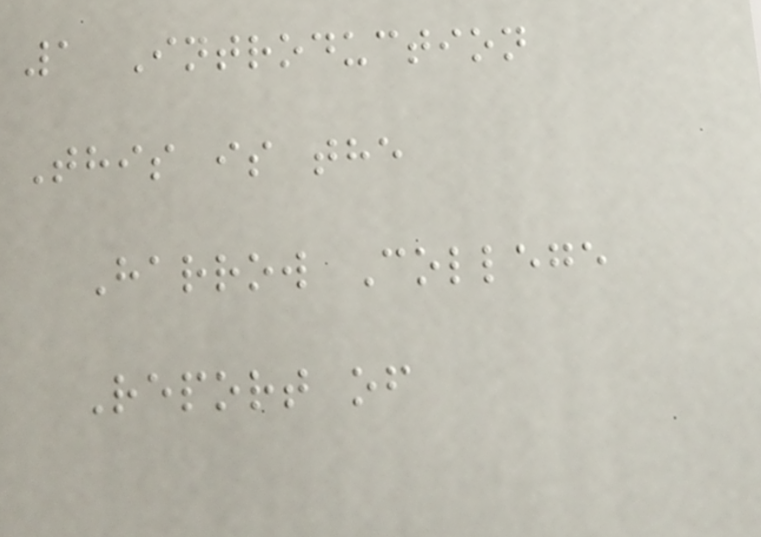1 Introduction
This is the
Harrow College
Report of
